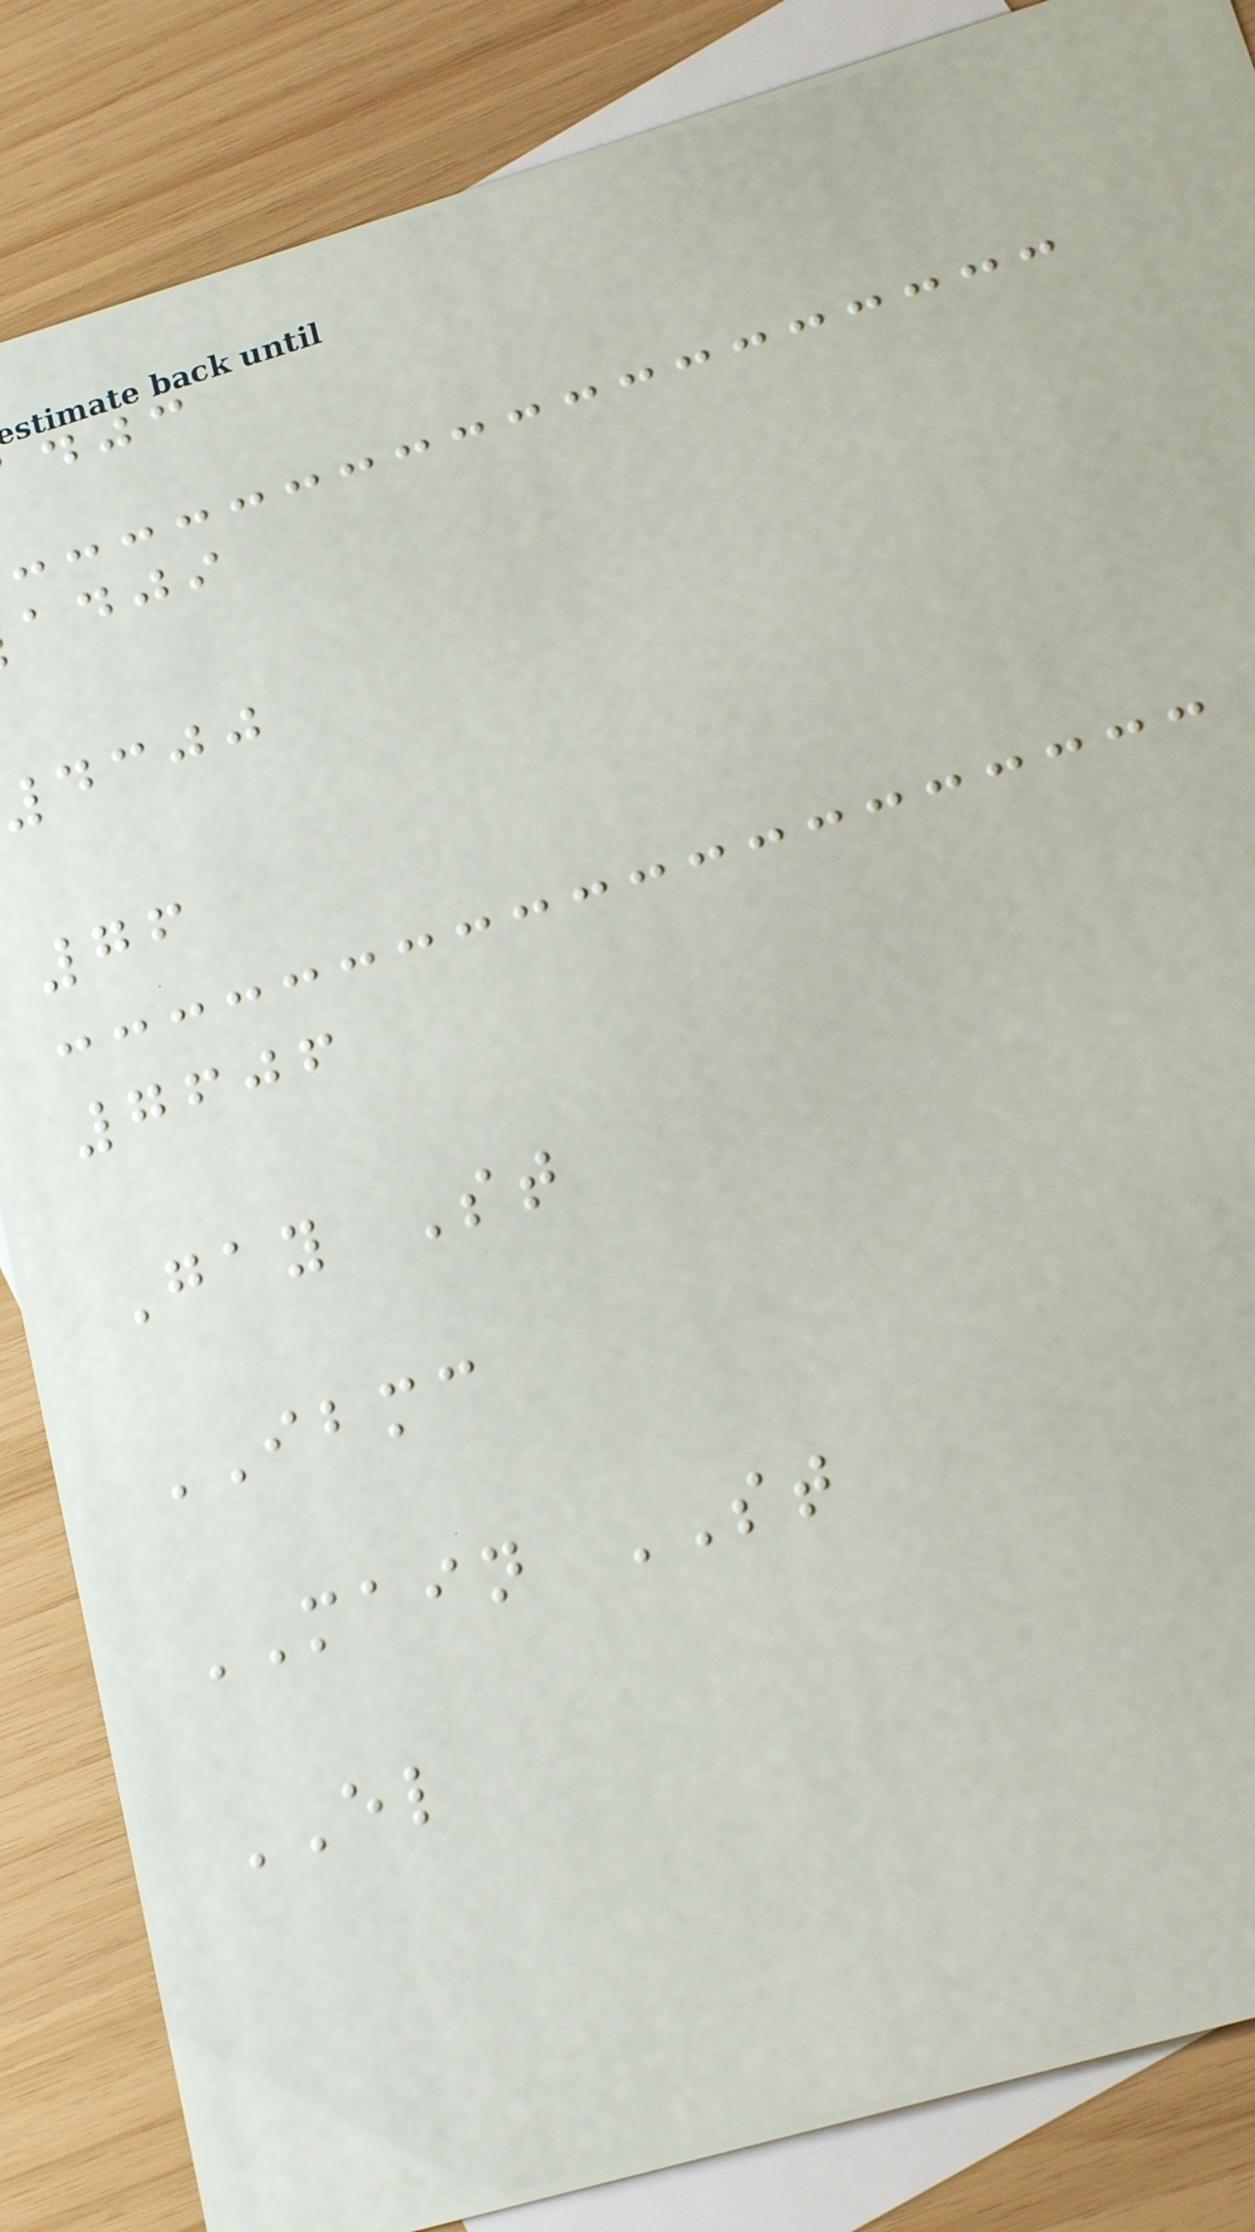adji
4300
76
7606
Gay St
IBMC
MAIN ST
EL
